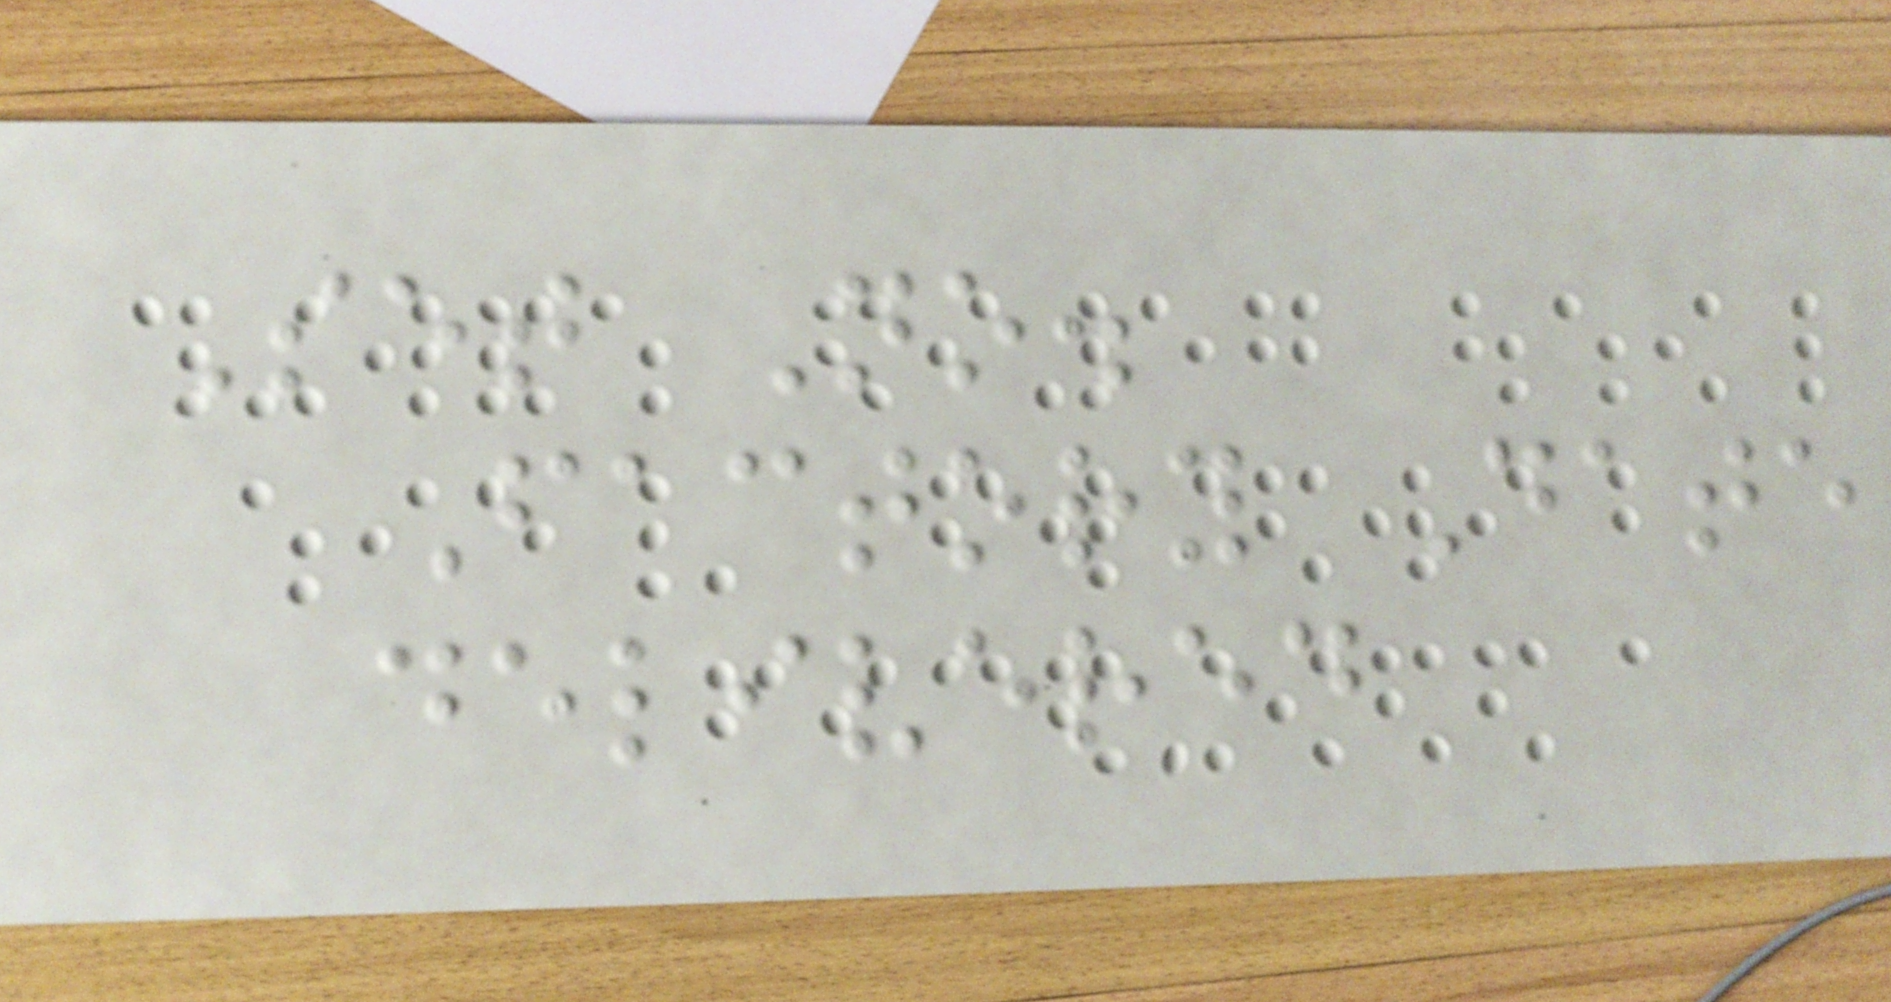Set No.
Factory Date
delivered
